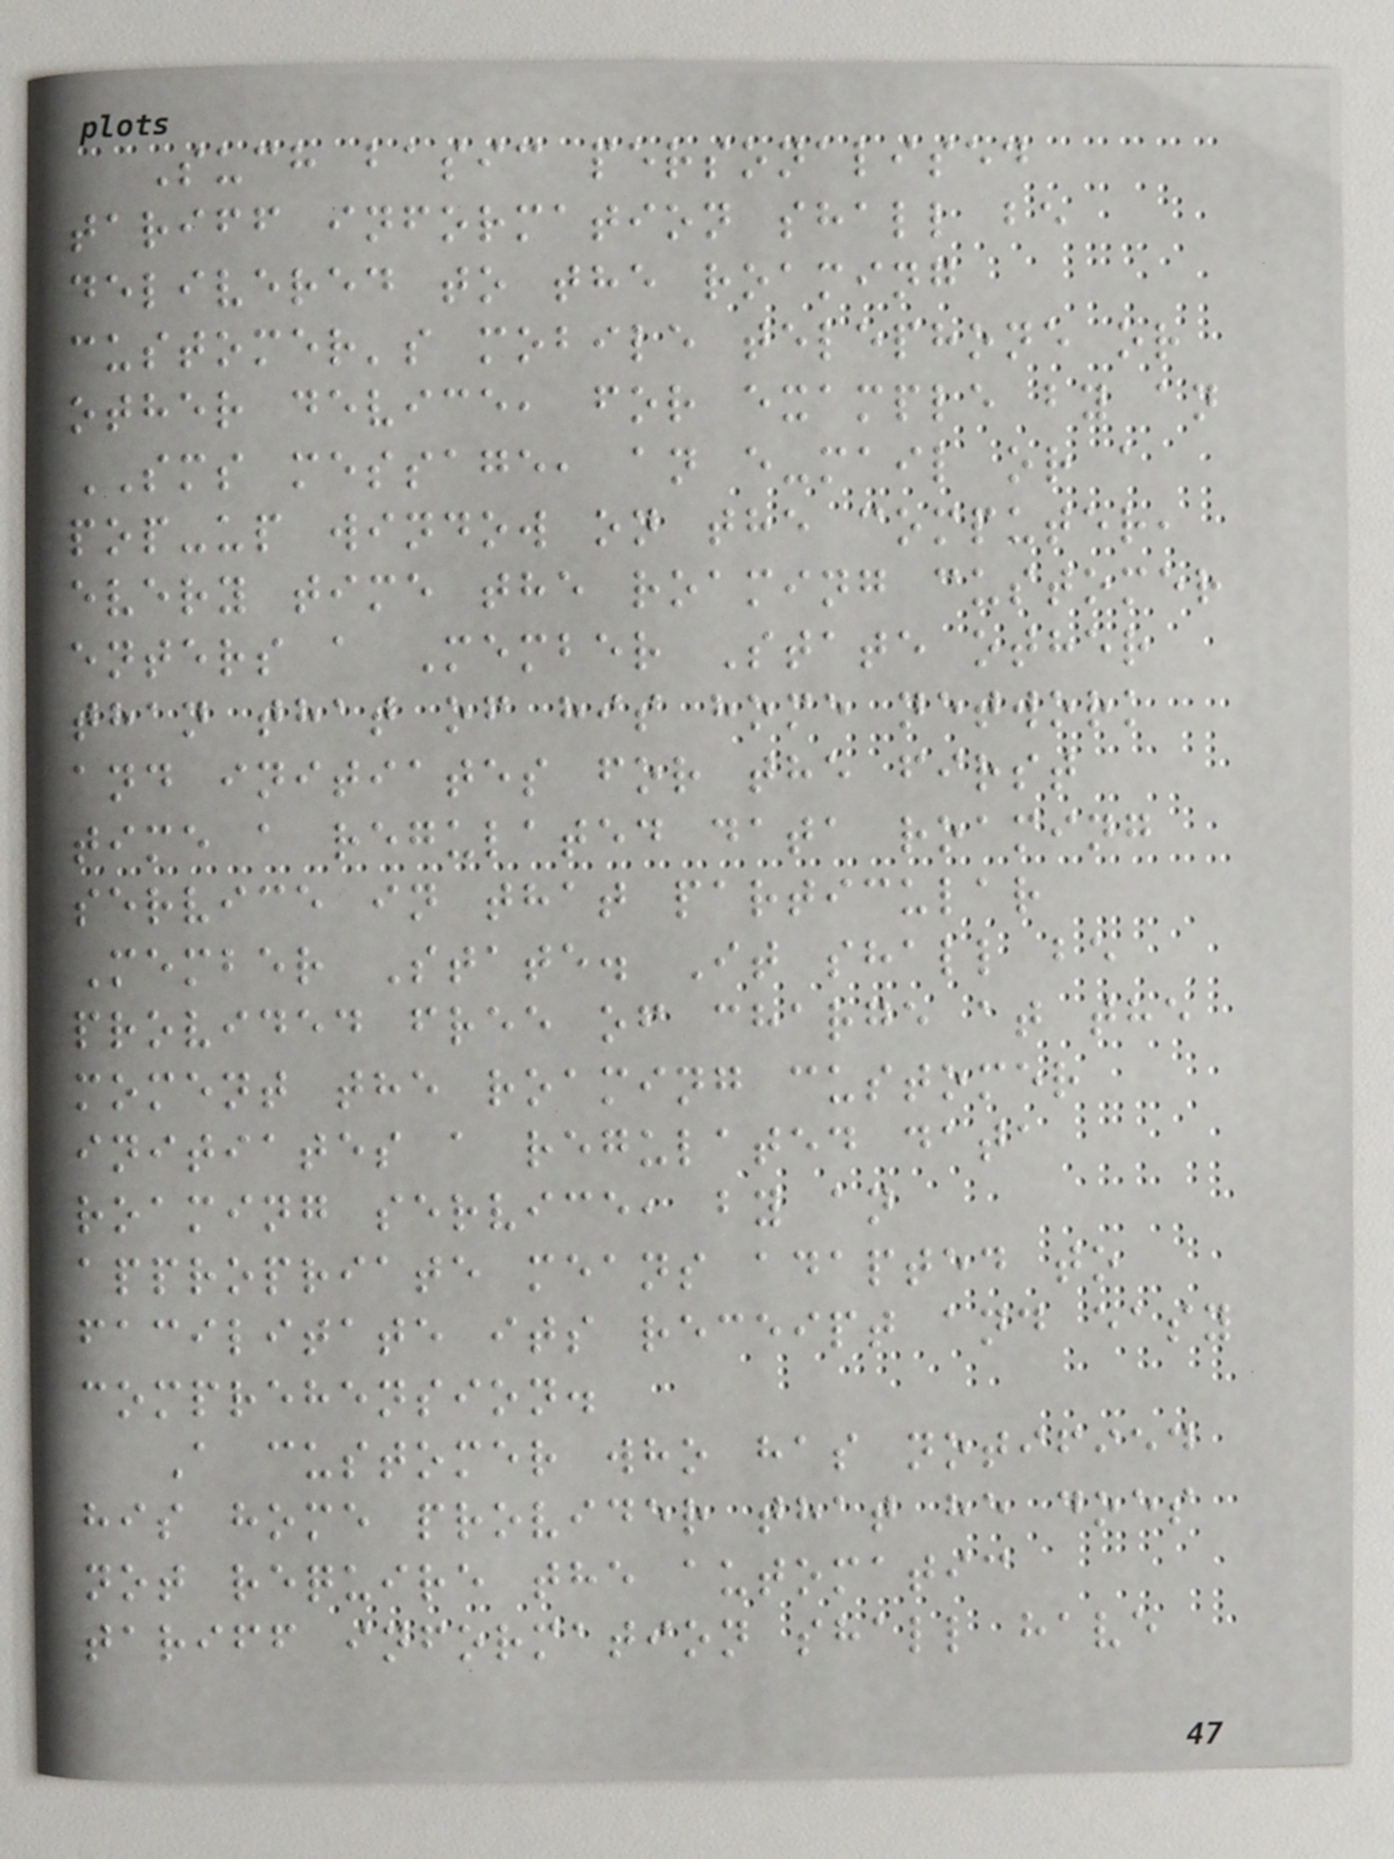Such basic personalised
tariff information shall be
delivered to the roaming
customer's mobile telephone or
other device, for example by an
SMS message, an e-mail or a
pop-up window on the computer,
every time the roaming customer
enters a Member State other
than that of his home network
and initiates for the first
time a regulated data roaming
service in that particular
Member State. It shall be
provided free of charge at the
moment the roaming customer
initiates a regulated data
roaming service, by an
appropriate means adapted to
facilitate its receipt and easy
comprehension.
A customer who has notified
his home provider that he does
not require the automatic
tariff information shall have
